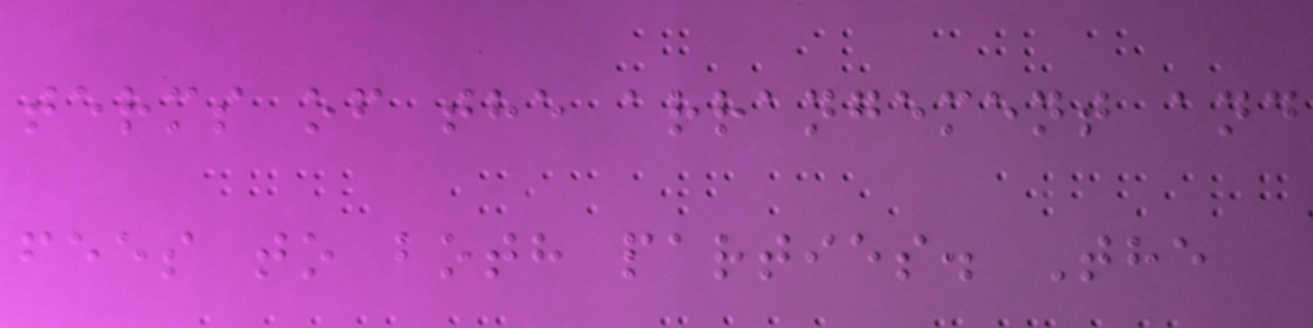terms of the arrangement and
fees to both parties. The
